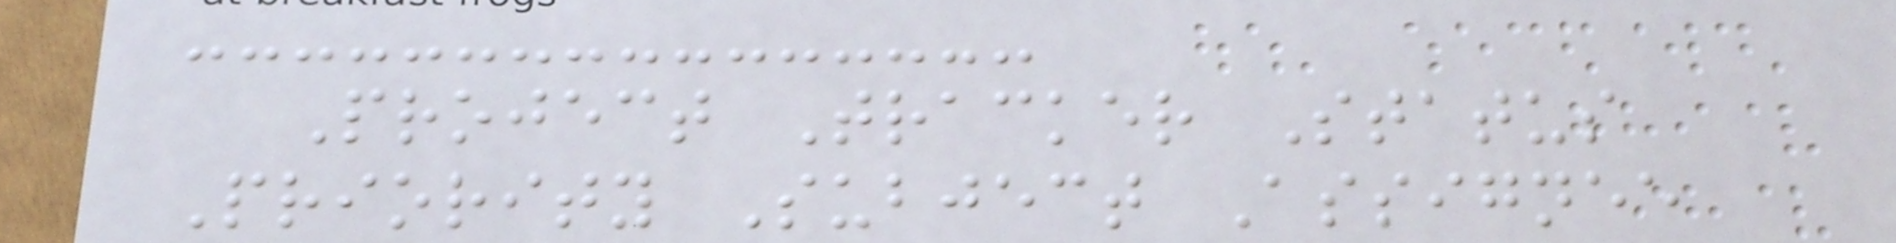Project Tracker Status
Priority Subject Assignee
